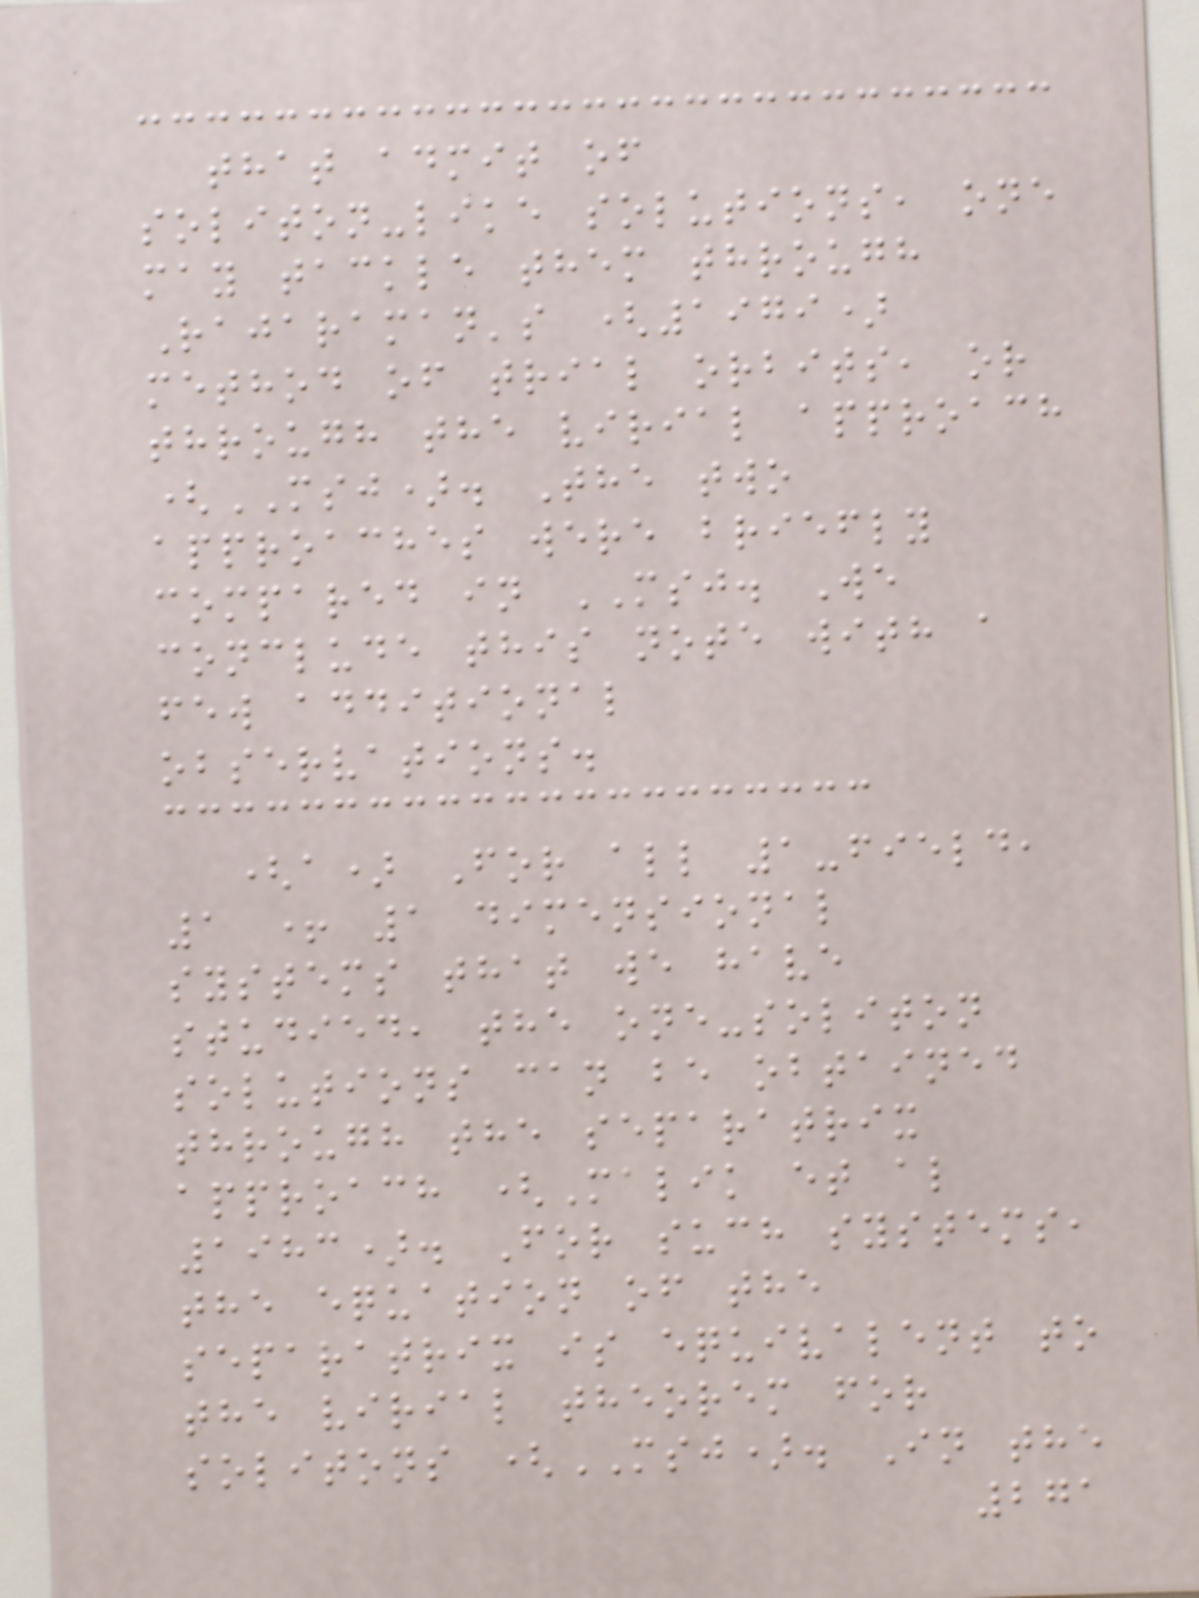that admit of
soliton-like solutions, one
may tackle them through
Rajaraman's (1979)
method of trial orbits, or
through the virial approach
(MSJ). The two
approaches were briefly
compared in MSJ. We
conclude this note with a
few additional
observations.
(a) For all 1-field,
1 + 1 dimensional
systems that we have
studied, the one-soliton
solutions can be obtained
through the separatrix
approach (Malik et al
1983). For such systems,
the equation of the
separatrix is equivalent to
the virial theorem for
solitons (MSJ). In the
271
